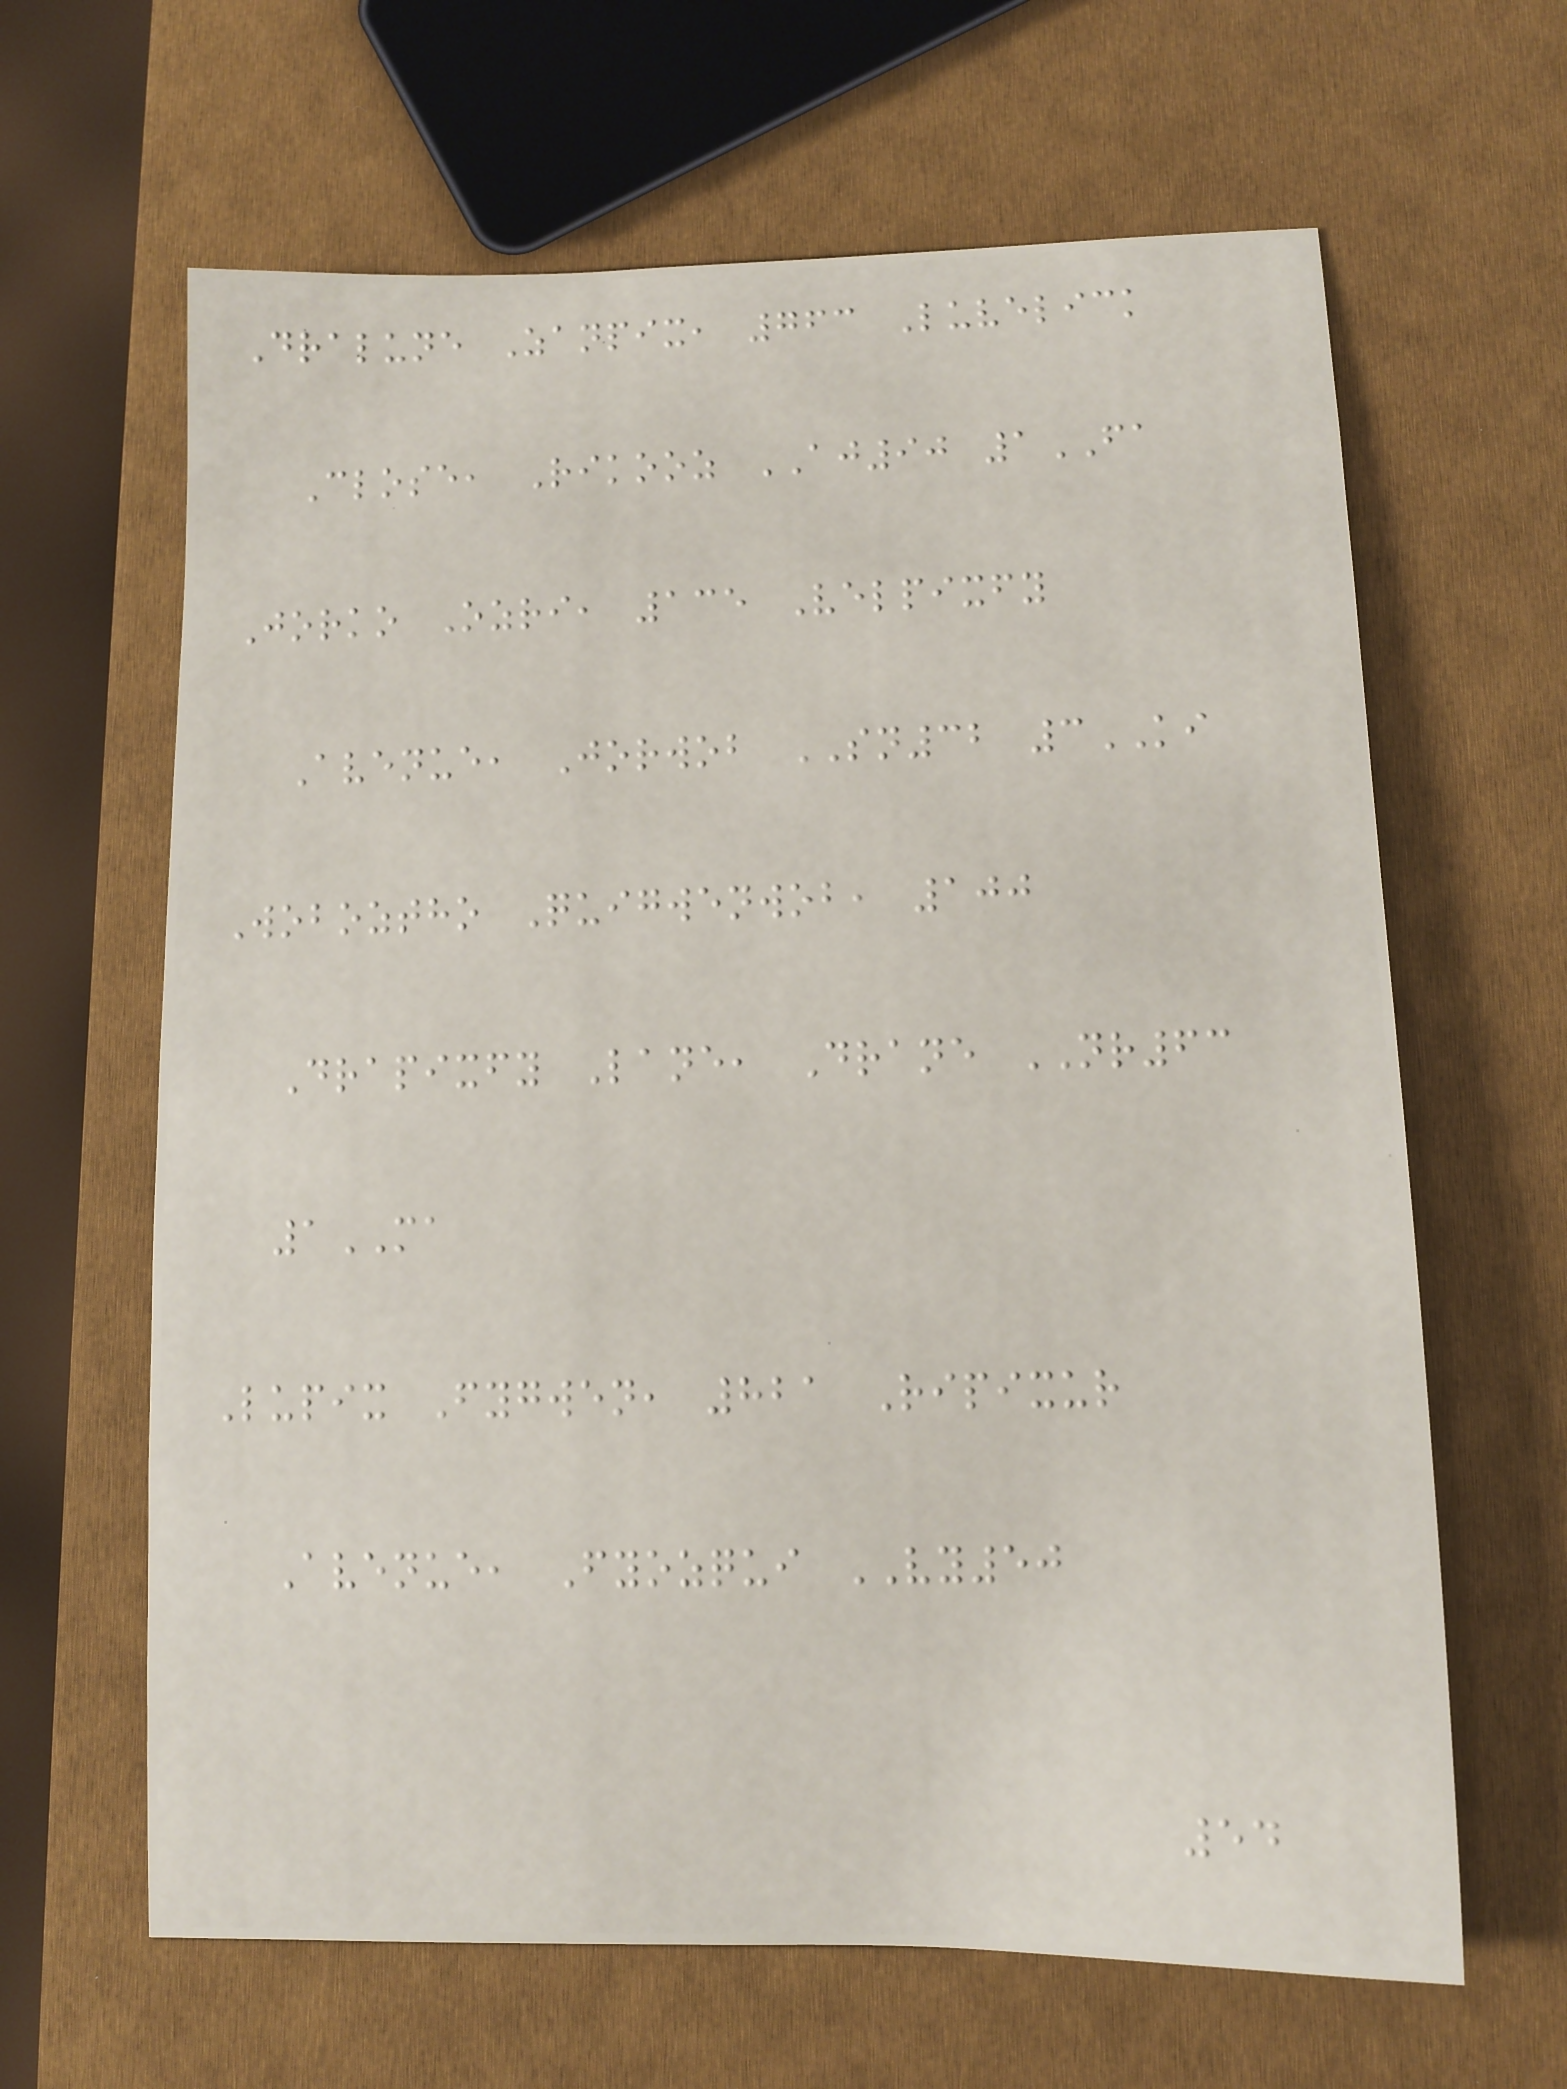Dralune Zanpix, 763 Luvelick
Close, Rikooz AJ90 1FA
Jorko Ozri, 135 Velpixfy
Avenue, Jorwob SN32 3KI
Woboztho Quigwenwob, 100
Drapixfy Lane, Drane NR63
1MA
Lupix Fygwen, 821 Ripixur
Avenue, Fyozqui VY50
54
